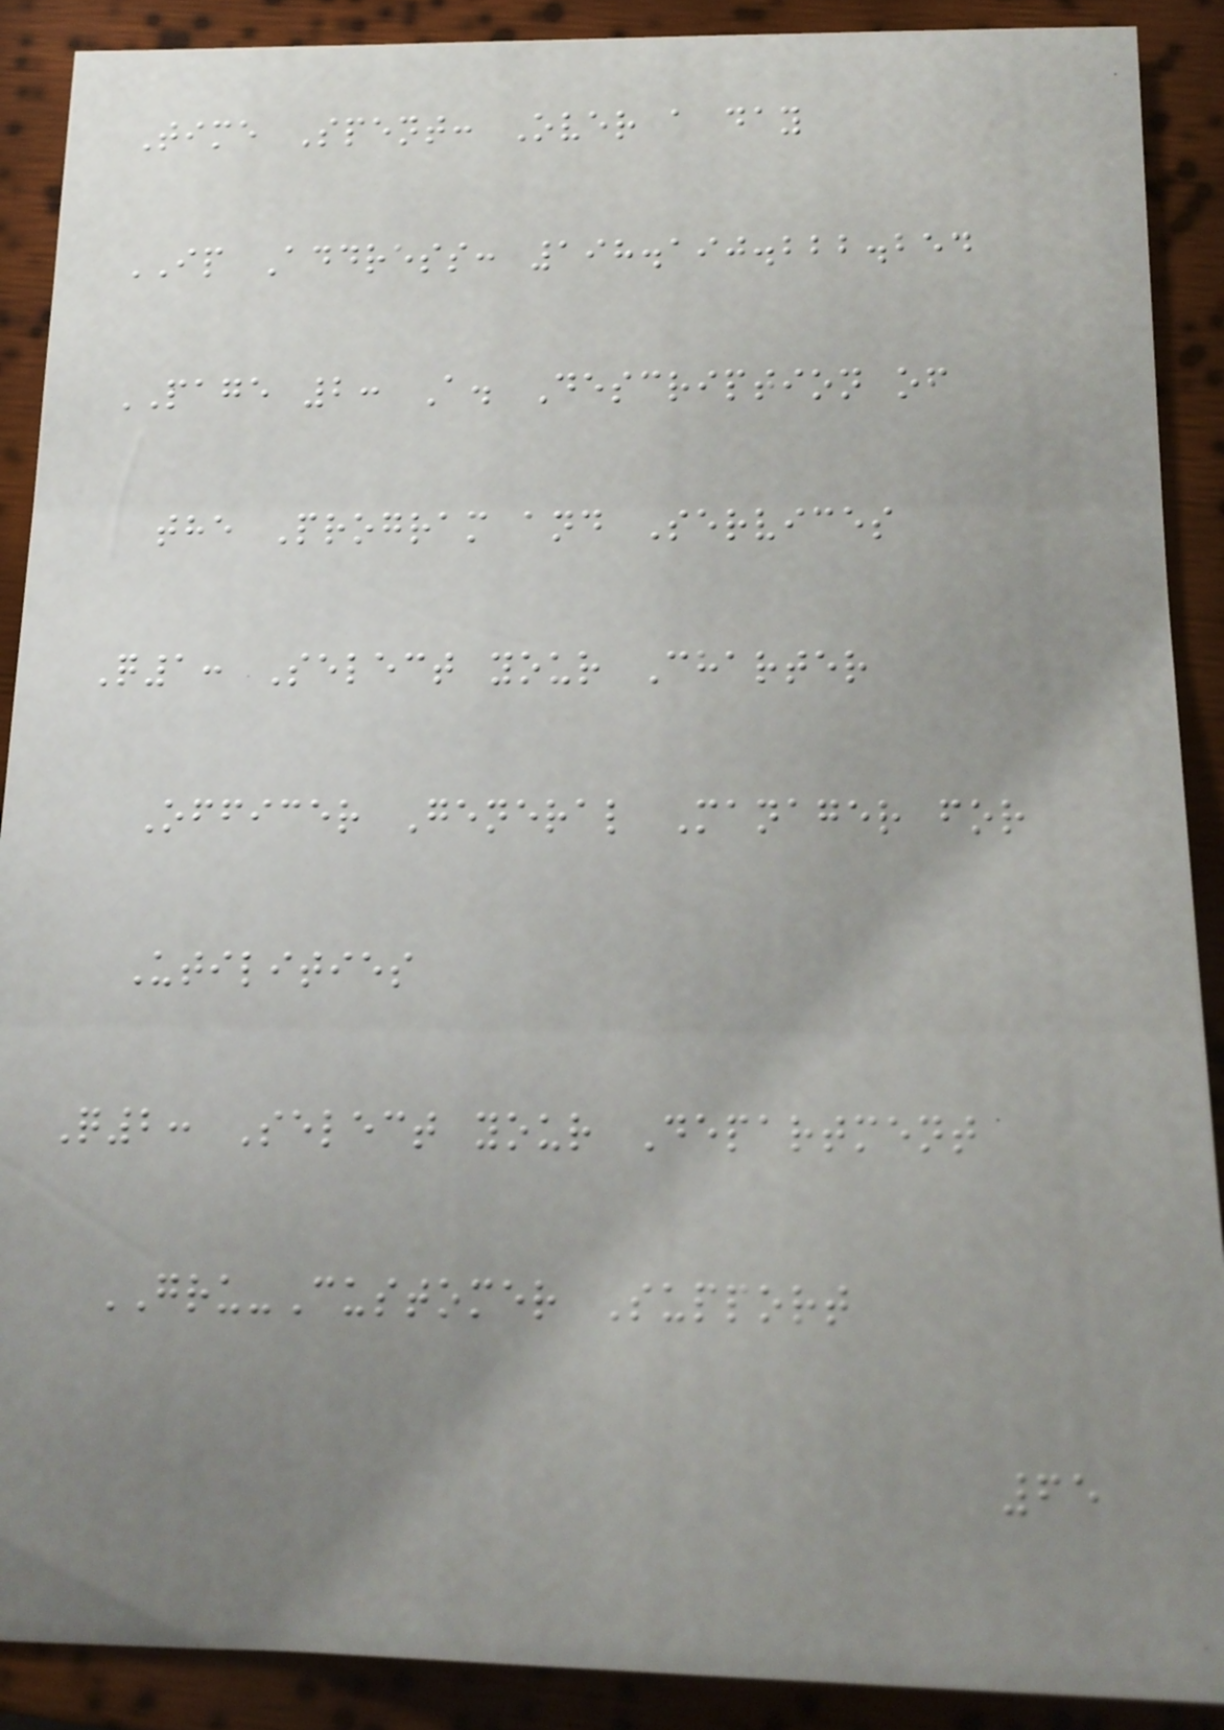Time Spent: Over a day
IP Address: 198.190.222.254
PAGE 2: A. Description of
the Program and Services
Q1: Select your Charter
Officer General Manager for
Utilities
Q2: Select your Department
GRU-Customer Support
65
